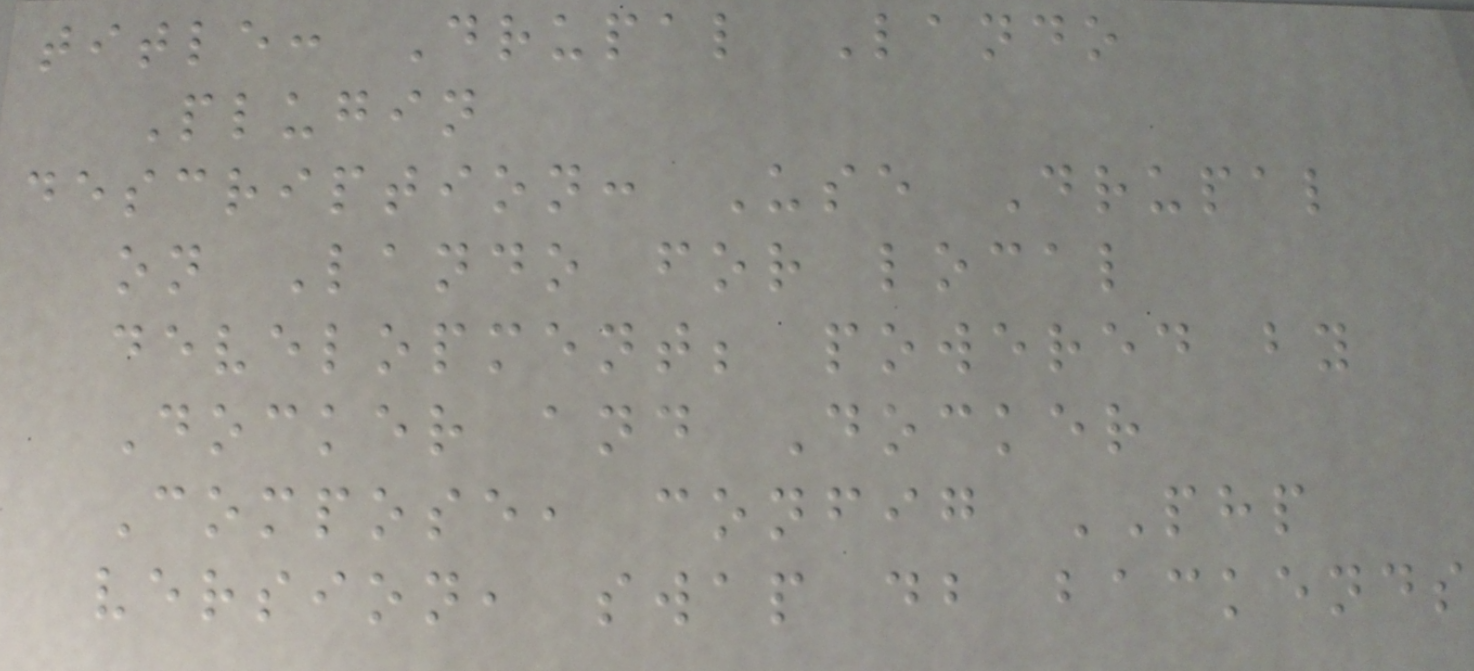title: Drupal Lando
Plugin
description: Use Drupal
on Lando for local
development; powered by
Docker and Docker
Compose, config PHP
version, swap db backends
